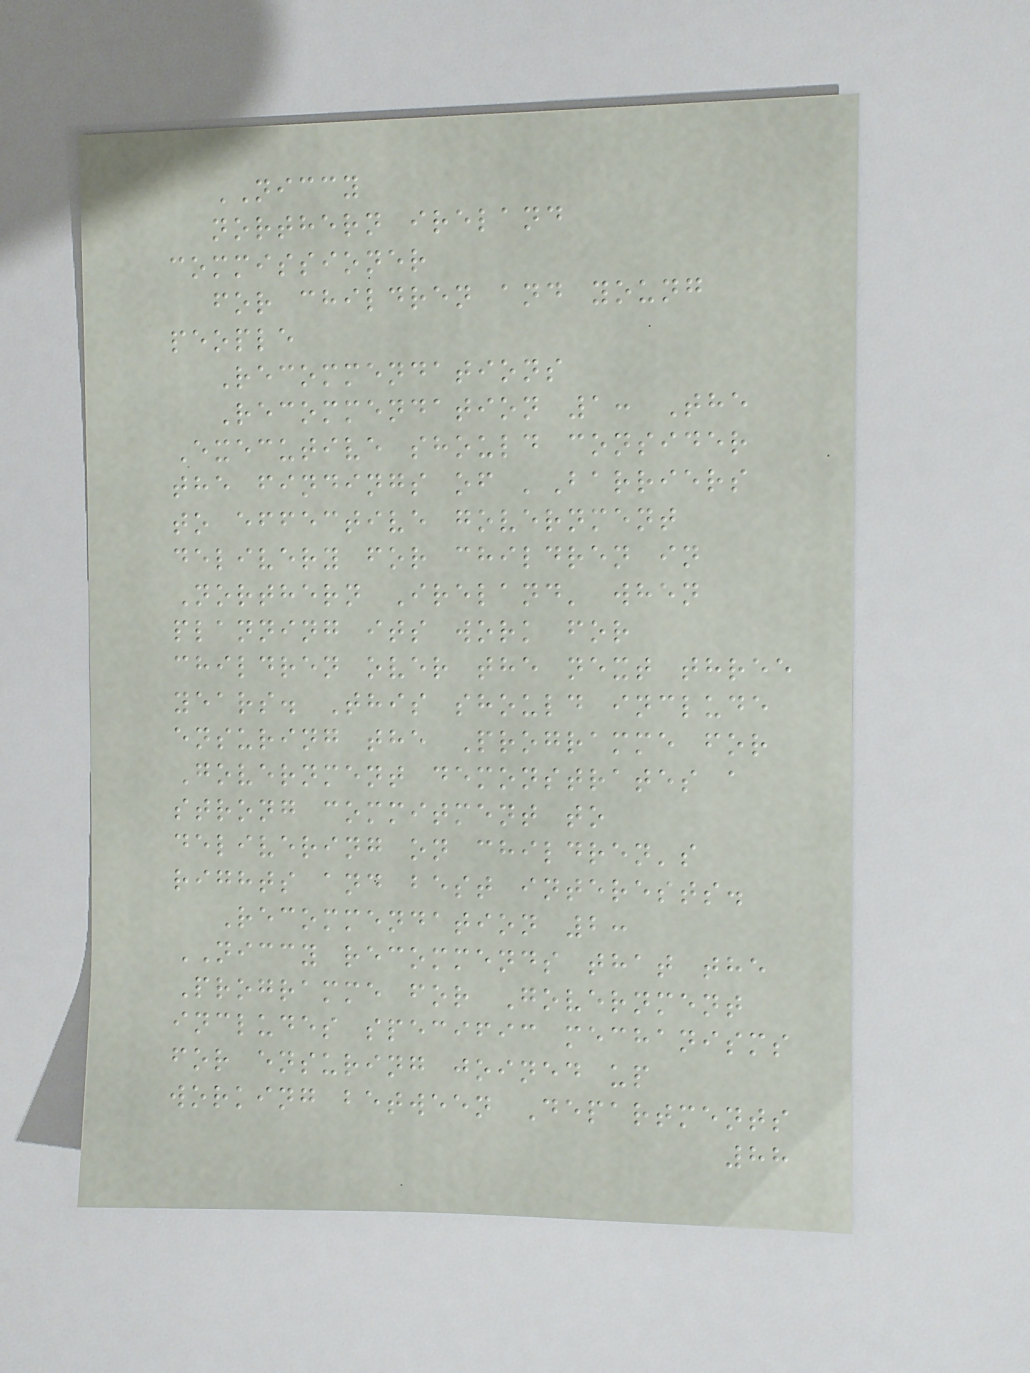NICCY
northern ireland
commissioner
for children and young
people
Recommendations
Recommendation 1: The
Executive should consider
the findings of 'Barriers
to effective government
delivery for children in
Northern Ireland' when
planning its work for
children over the next three
years. This should include
ensuring the Programme for
Government demonstrates a
strong commitment to
delivering on children's
rights and best interests.
Recommendation 2:
NICCY recommends that the
Programme for Government
includes specific mechanisms
for ensuring joined up
working between Departments
88
